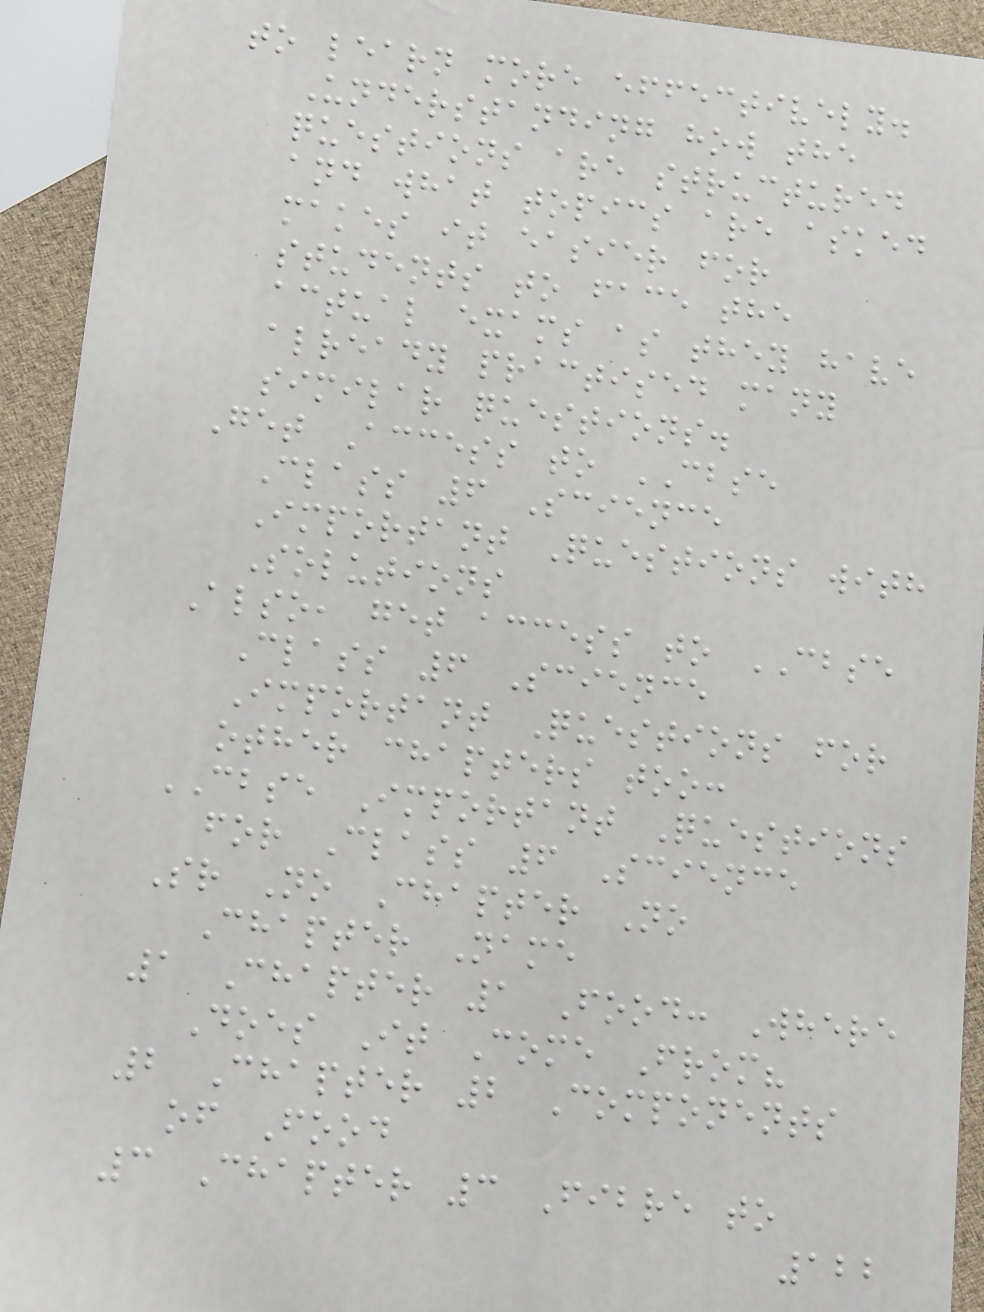to learn more effectively.
Understanding how the
questions are structured
and what topics are asked
makes it easier for
students to face the
actual exams as they have
already practised many
similar questions.
Get Access to CBSE
Class 6 Science
Important Questions with
Solutions
Also, get access to CBSE
Class 6 Science
Important Questions for
other chapters too:
CBSE Important Questions
for Class 6 Science
Sr No Chapter No
Chapter Name
1 Chapter 1 Food: Where
Does It Come From?
2 Chapter 2 Components
of Food
3 Chapter 3 Fibre to
122
